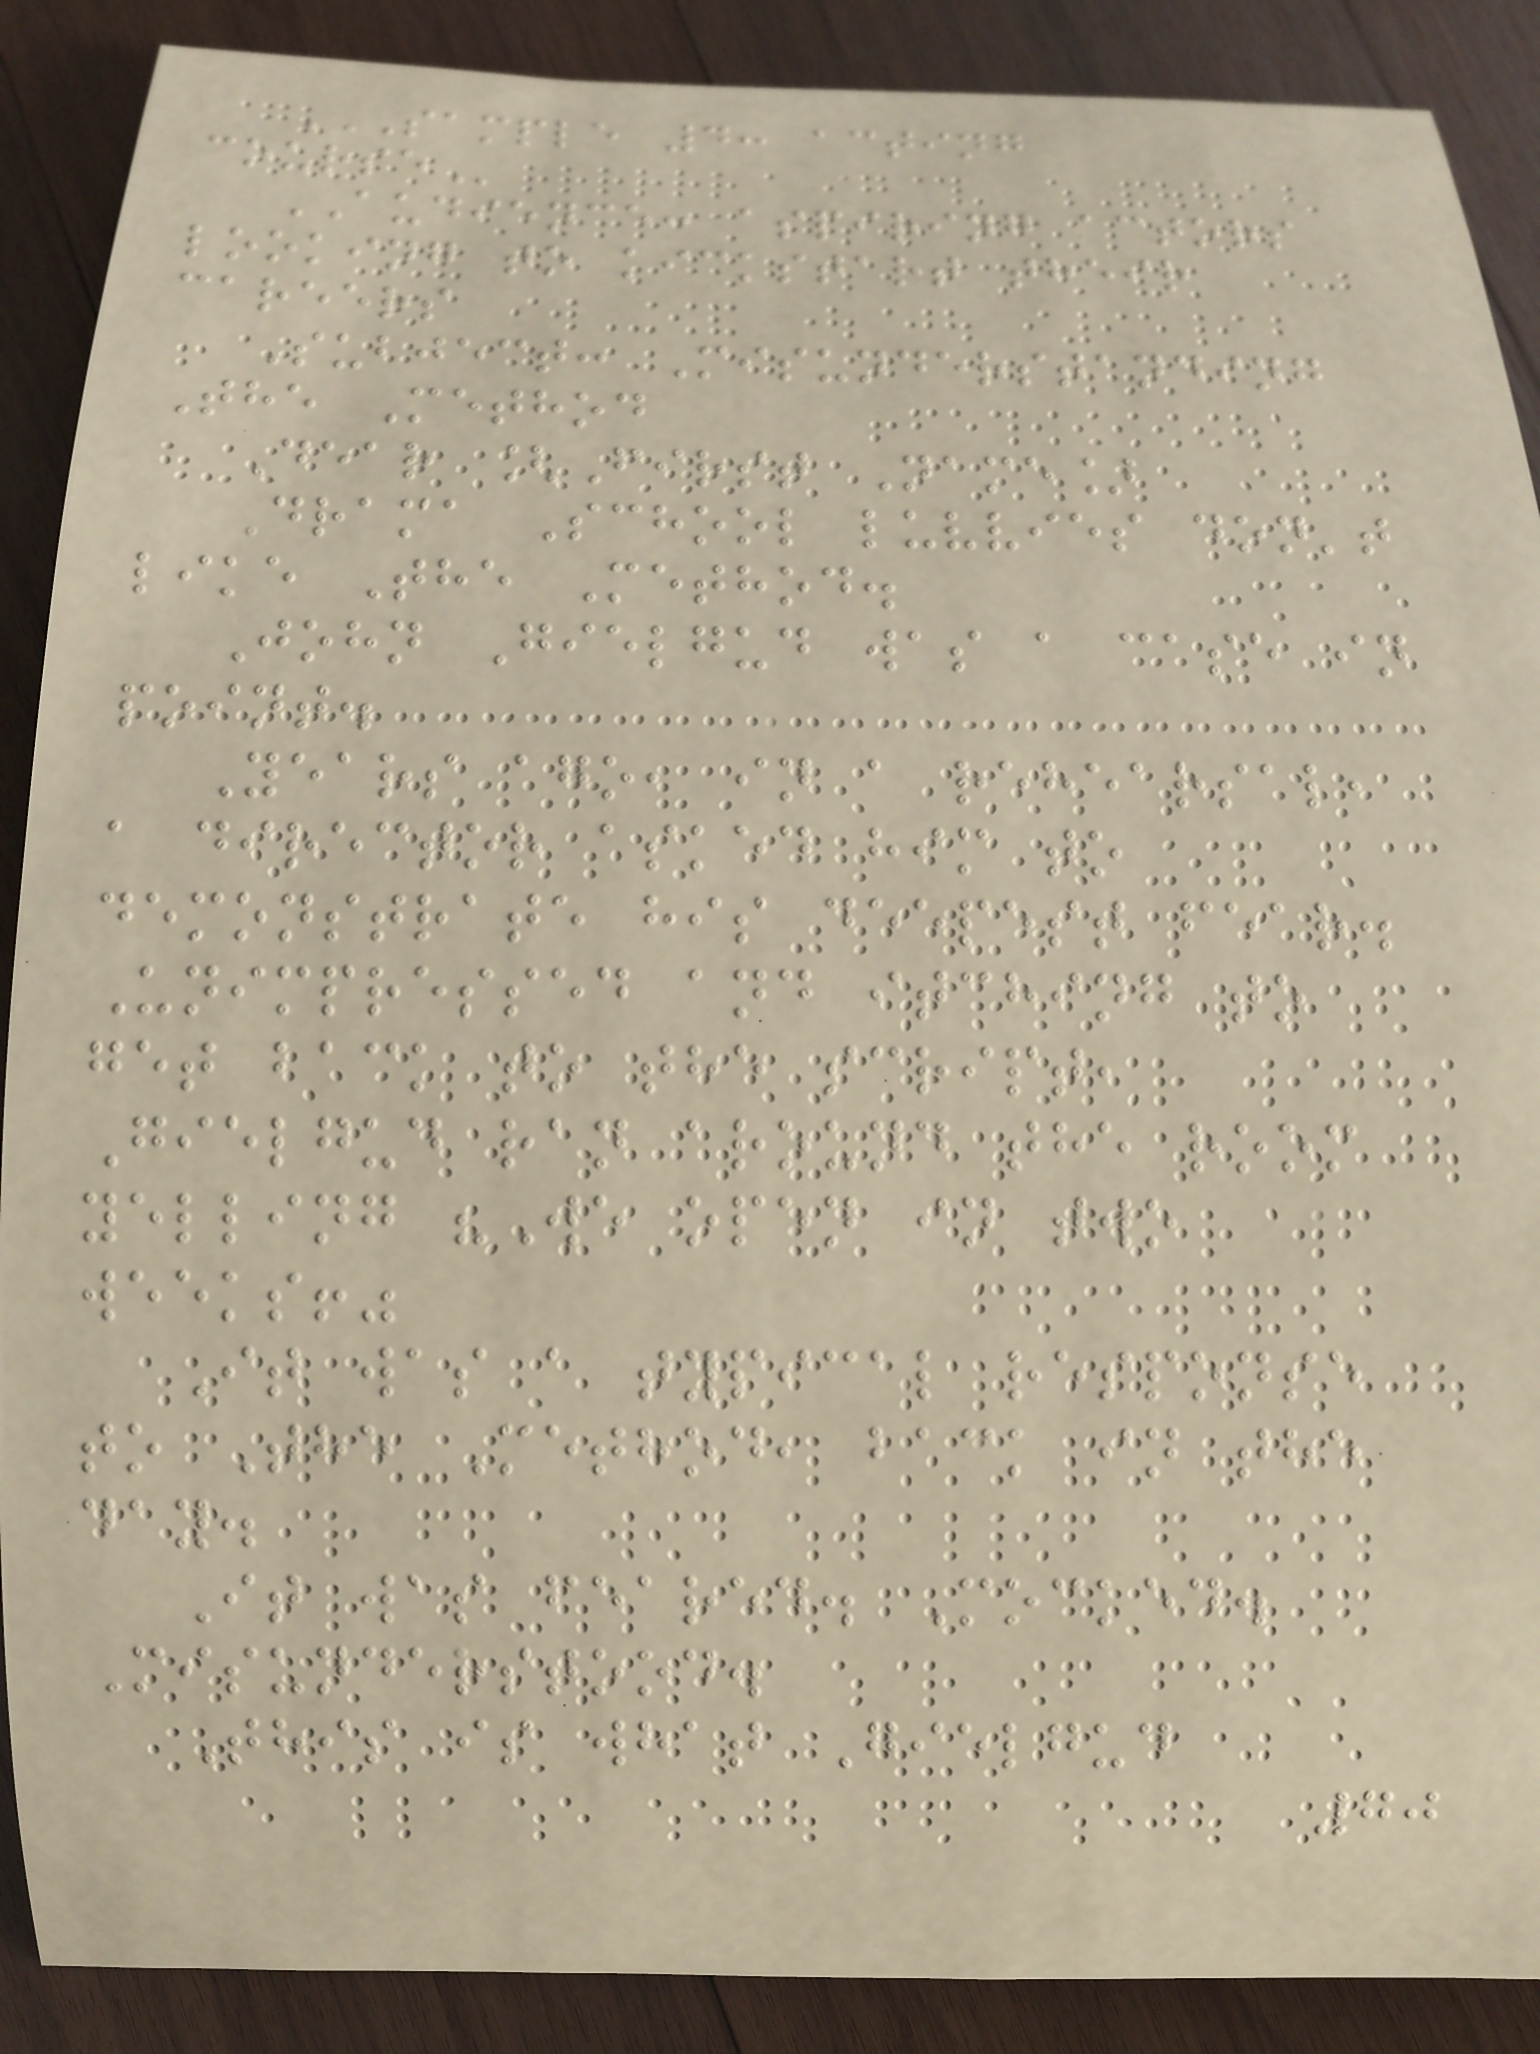SAMPLE 4: ACTING
COURSE
AUDIENCE: aspiring actors
looking to kickstart their
careers
Subject: Misunderstanding
The Method
Dear [First Name]
Drama School luvvies don't
like The Method.
John Gielgud was a case in
point.
Years ago, in a rehearsal,
a director asked him to
demonstrate his deepest fear.
Unimpressed and itching to
get back to the script,
Gielgud ran around the room
yelling "We open in two
weeks!"
It was a typical response
to The Method, back in the
day.
It was feared. Mocked.
Misunderstood.
This is what Gielgud
70
